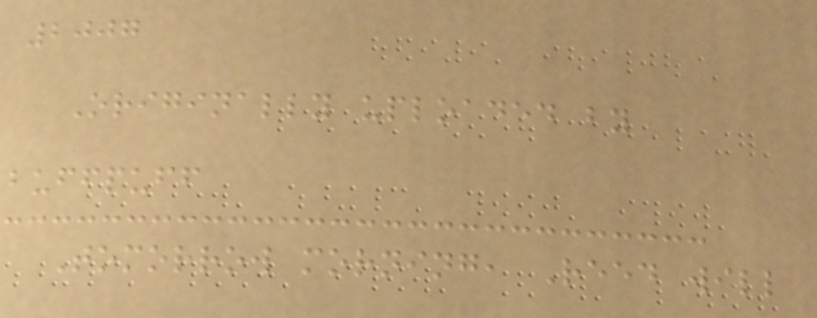2007
Originally uploaded by
buffpuff
Tomorrow morning, Reed will
